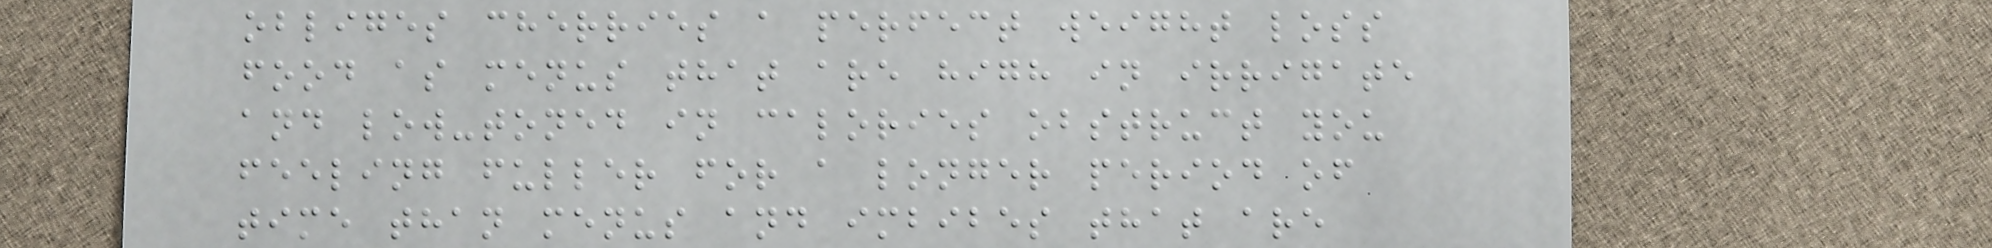obliges cherries a perfect weight loss
food as menus that are high in irrigate
and low-toned in calories obstruct you
feeling fuller for a longer period of
time than menus and imbibes that are
